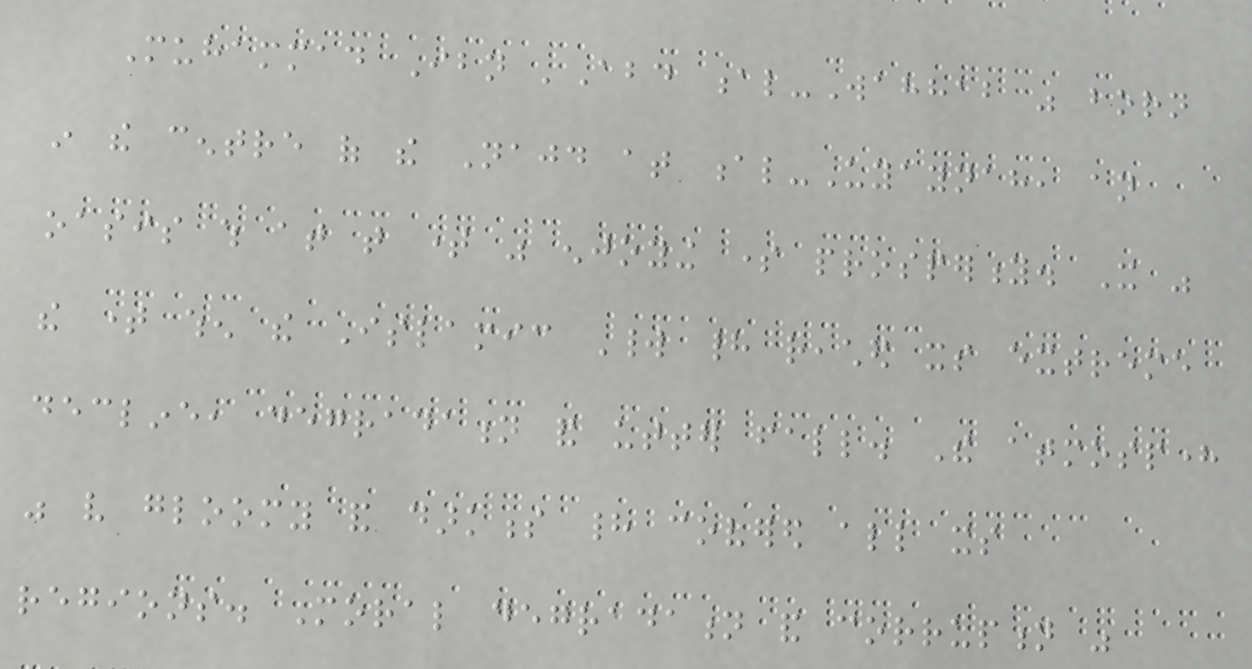Muhammad Ibn 'Abd al-Wahhab was born
in the centre of the Najd at al-Uyaynah, an
oasis which at that time was enjoying some prosperity. It was
the time when the Islamic World had reached its extreme
decline, degradation and utter fall. The atmosphere
was very gloomy and darkness had covered all its
regions. Moral degradation and corruption was
